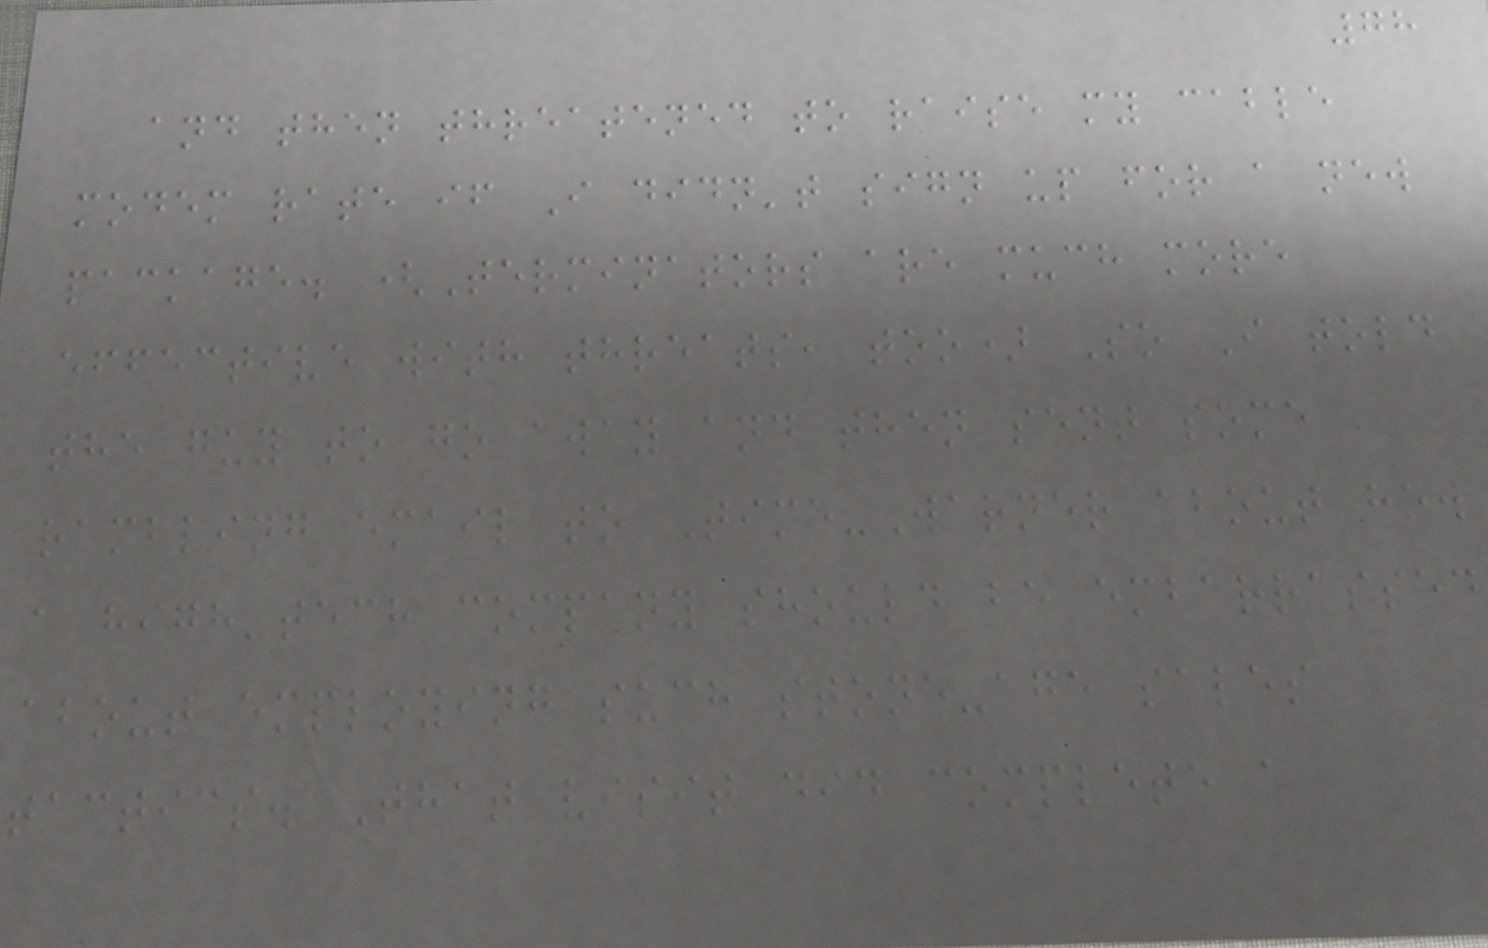78
and then threatened to raise my cable
modem rate if I didn't sign up for a new
package. (Terminators are much more
effective with threats, too) So I told
the guy to go away and then sent some
rambling email to Time-Warner about how
a high-tech company should be embarrassed
about employing such stone-age sales
tactics. That visit did complete a
